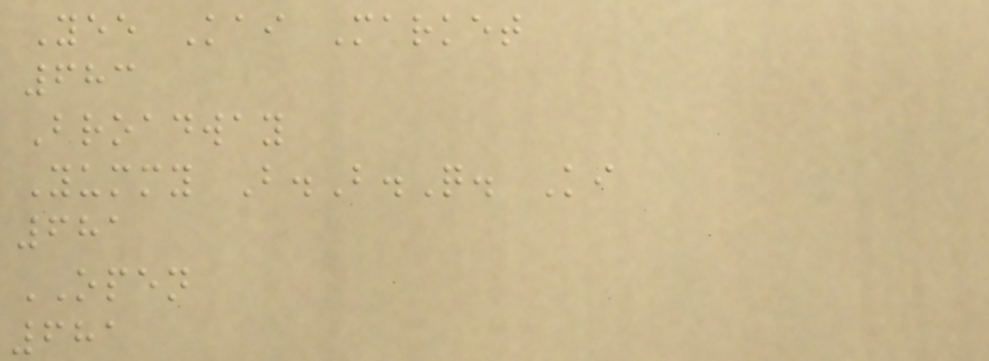Yee Kai Market
683
Broadway
Yummy B.B.Q. Ki
681
OPEN
681
